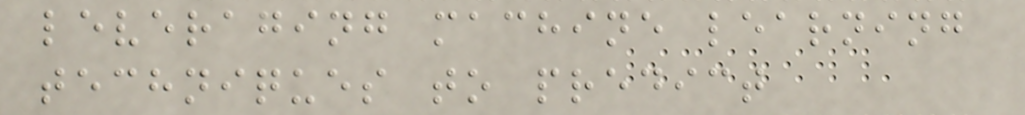leveraging machine learning
techniques to predict
